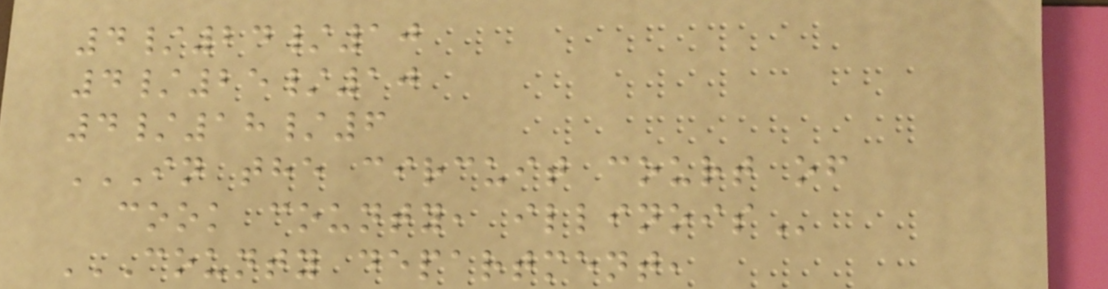4/24/10
4/25/10
4/18/6
IN THE CIRCUIT COURT OF
COOK COUNTY, ILLINOIS
COUNTY DEPARTMENT,
